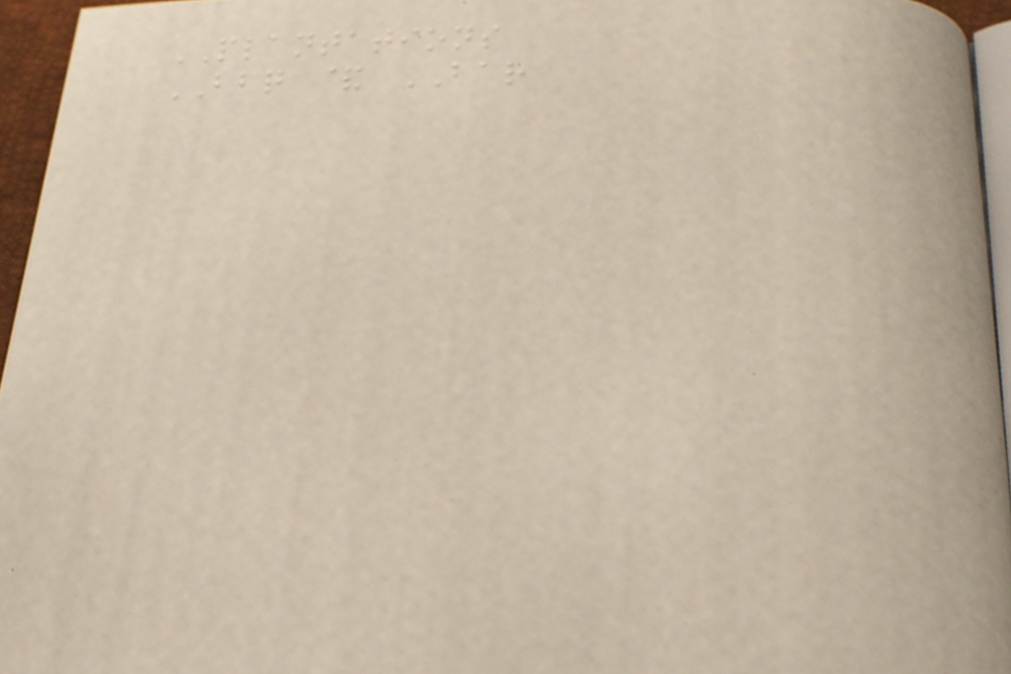PLANTATIONS
BBQ & BAR
